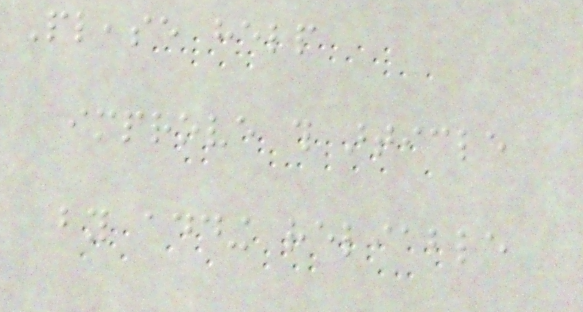Please help
improve this article
by adding reliable
